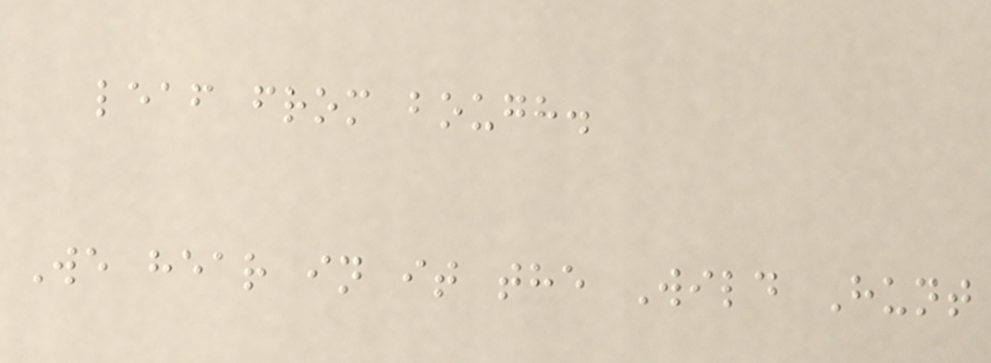leaf from bough.
We hear in it the Wild Hunt
